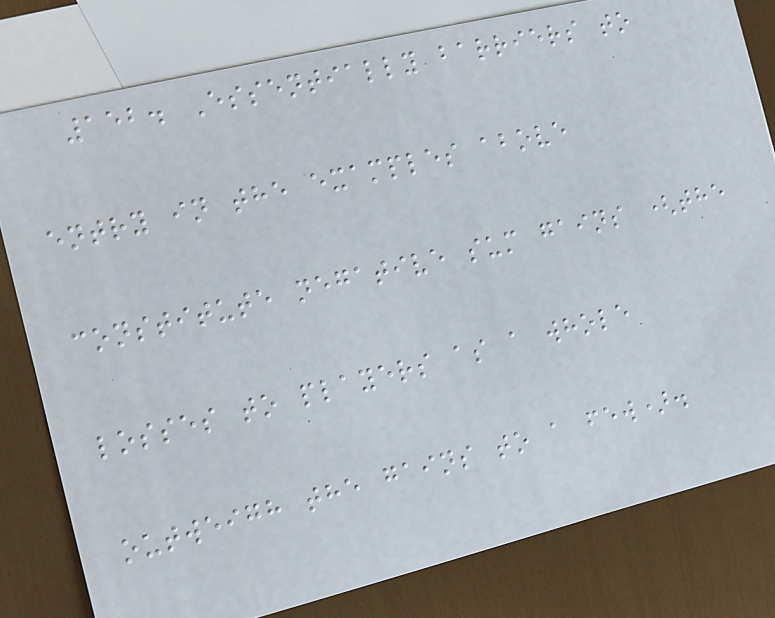152. Essentially barriers to
entry in the examples above
constitute negative sum gains (the
losses to players as a whole
outweigh the gains to a few).
